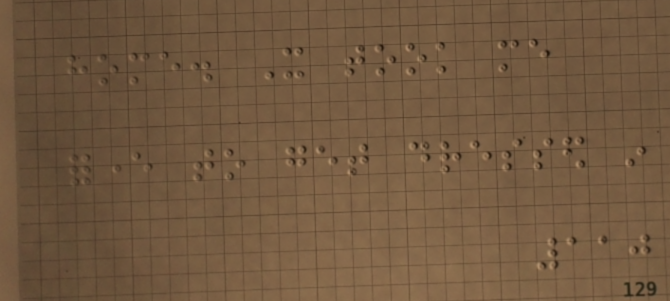home. It took me
forever to get dressed in
110
